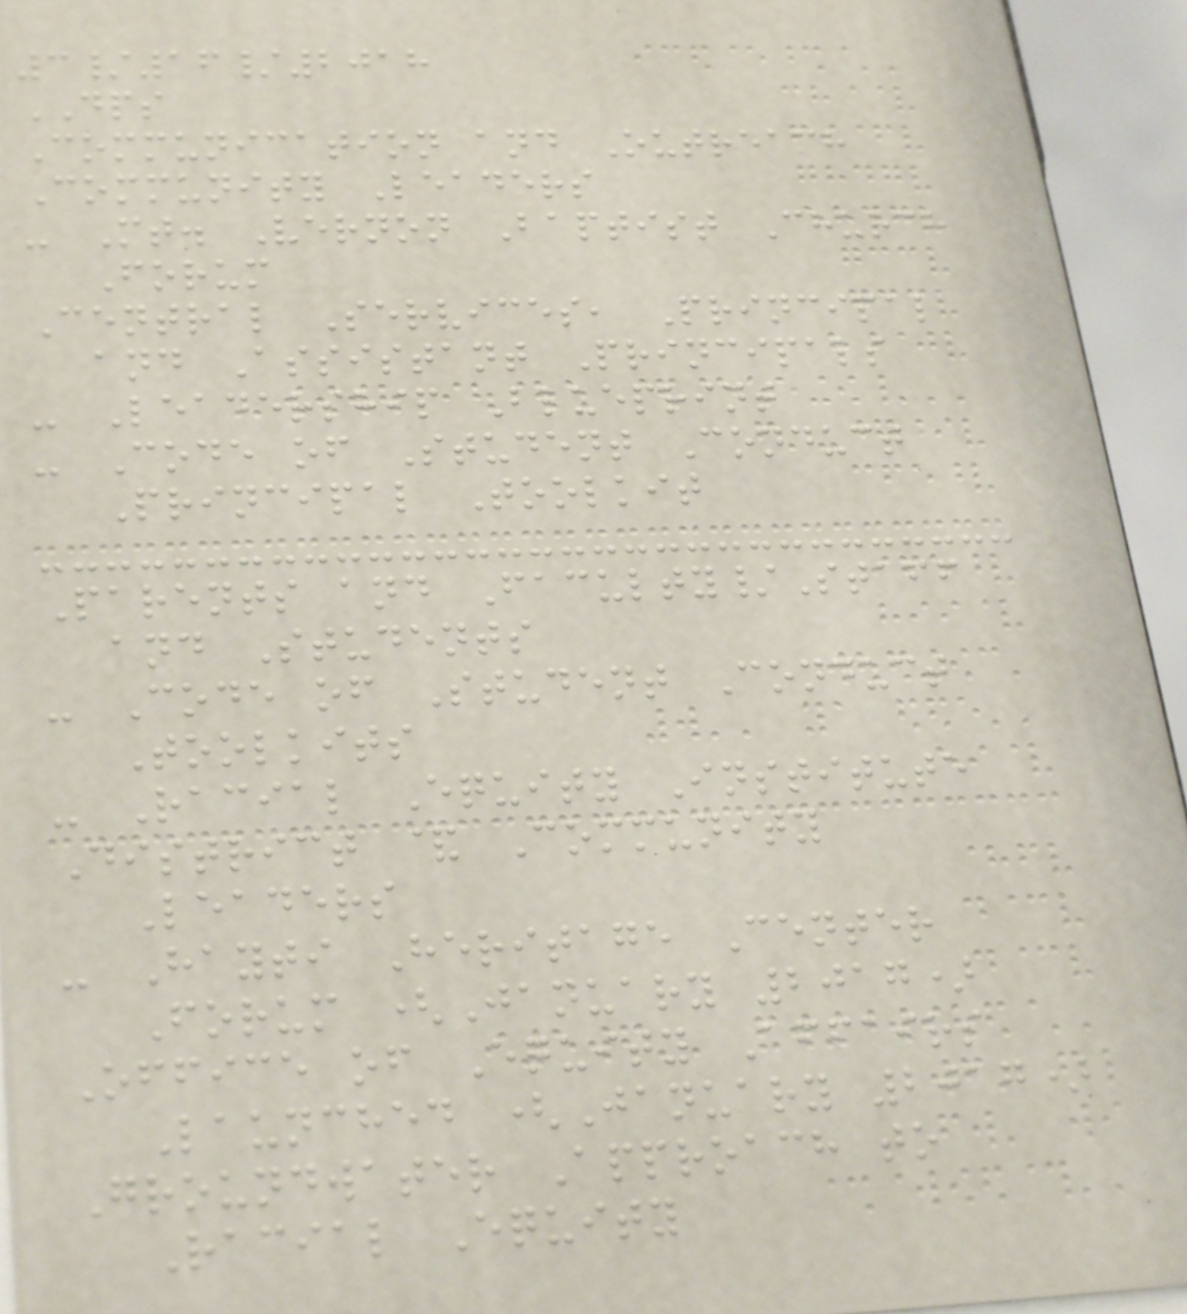3/16/2018
DPS
Communication and Outreach
Community Leaders
- Mt. Vernon Baptist Church
Forum
Central Services, Principal
and Assistant Principals
- Leadership Blueprint
- Code of Student Conduct
Principal Toolkit
Parents and Faculty/Staff
and Students
- Code of Student Conduct
Toolkits
- Racial Equity Institute
District & Community
Leaders
- Hayti Heritage Center
Forum (January 2017)
Office of Equity Affairs
Launched (January 2017)
Groundwater Approach to
Racial Equity
